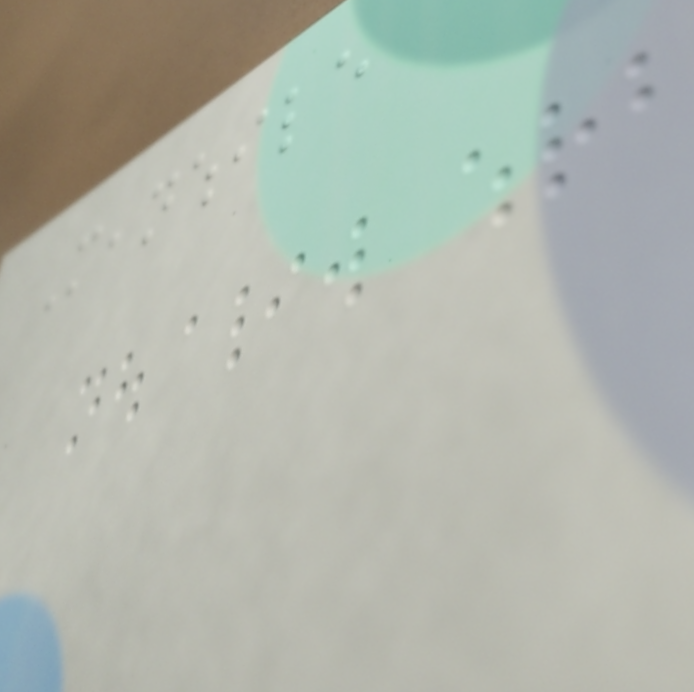Meanwhile
